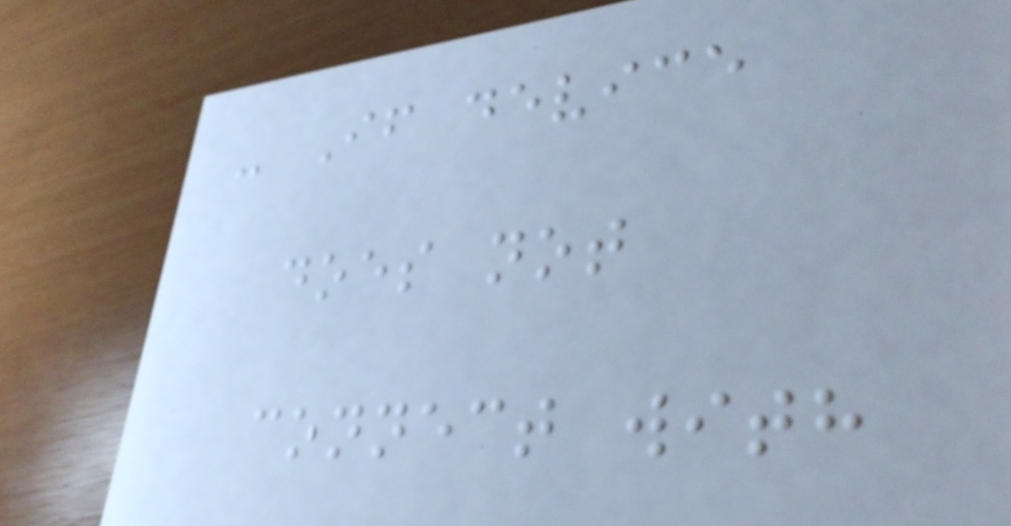- If device
does not
connect with
